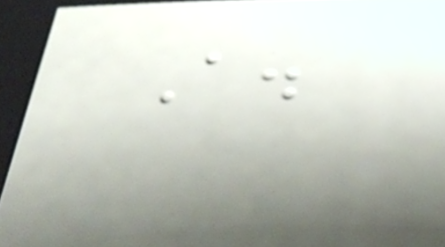A.
